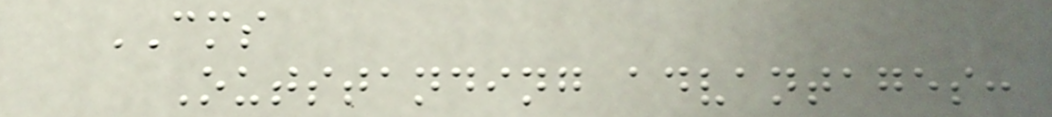CMS
Outstanding advantages:
